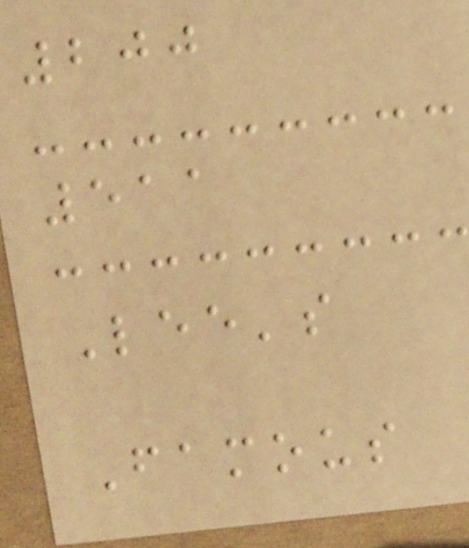200
511
Lee's
Famous
